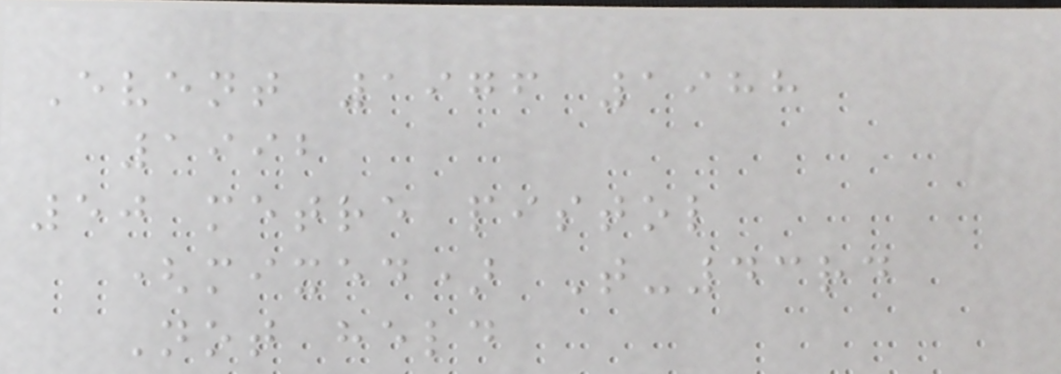Event 1976 1988
1992
50 metre pistol
(mixed) T-43rd
Not held
